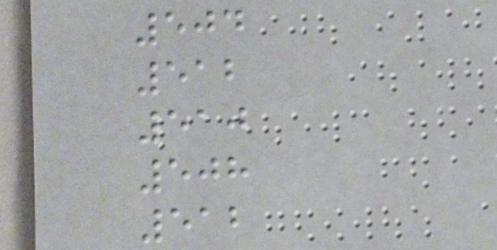504
512
510
508
512
